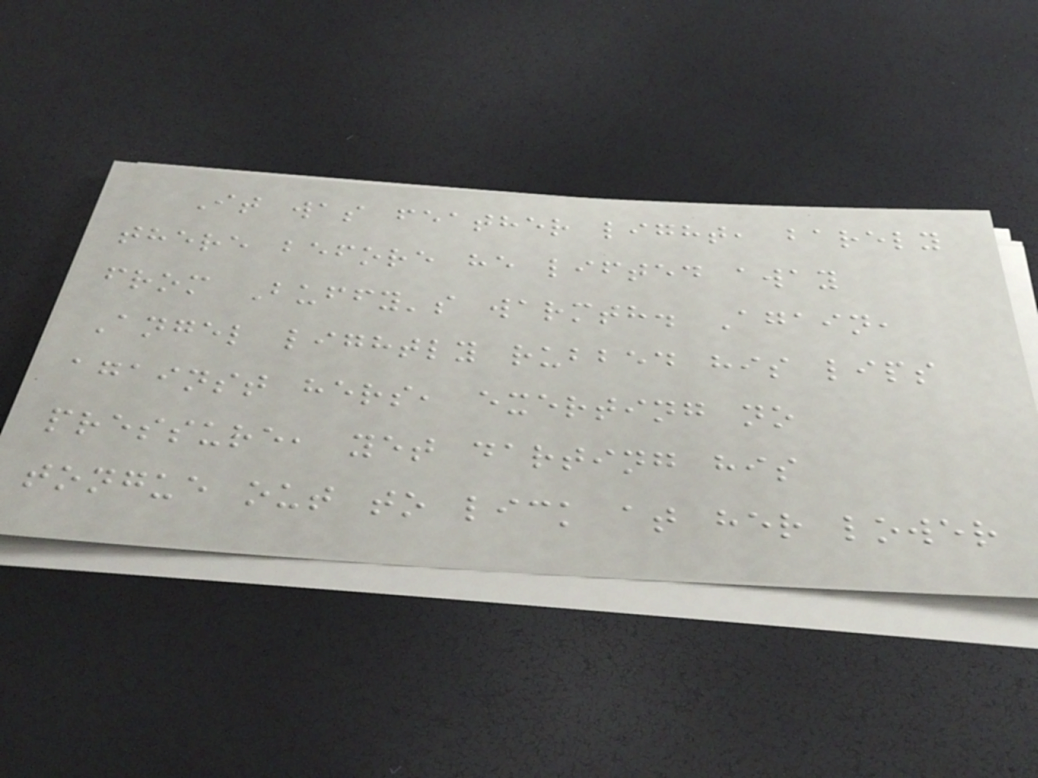It was feather light, barely
there before he lifted away
from Buffy's warmth. Again,
Angel lightly rubbed his lips
against hers, exerting no
pressure, yet darting his
tongue out to lick at her lower
